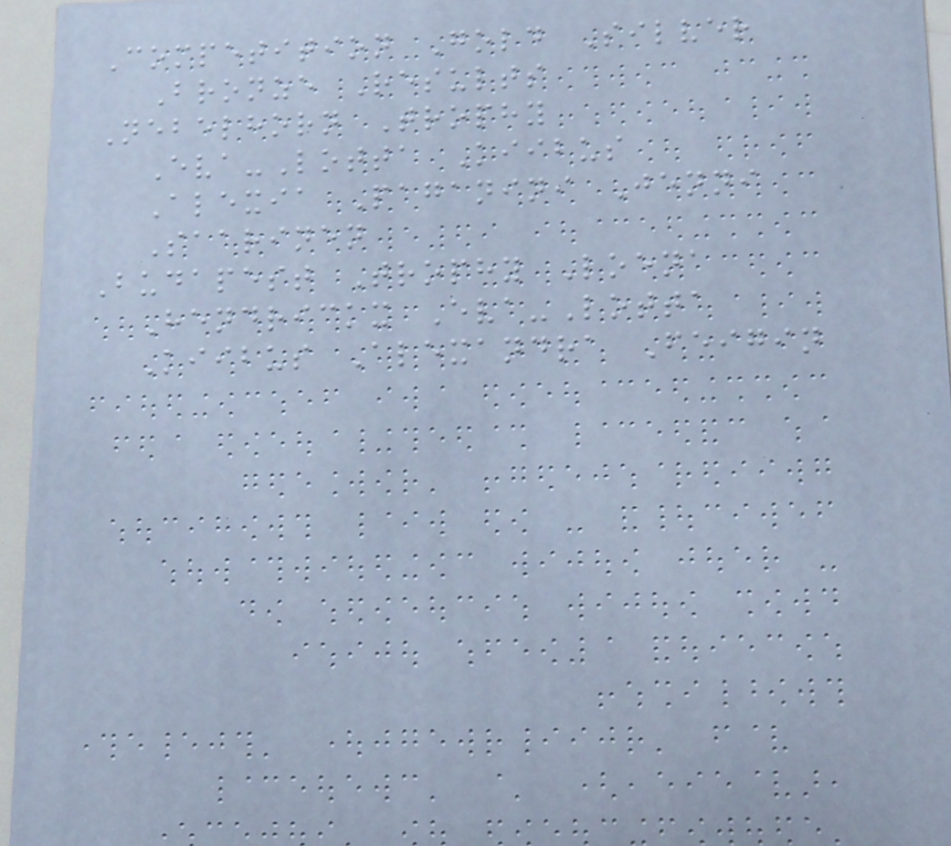Competition Gold Silver
Bronze Results
Nebelhorn Trophy
Eva-Lotta Kiibus
Alexia Paganini Jenni
Saarinen
Budapest Trophy Loena
Hendrickx Eva-Lotta
Kiibus Alexandra Feigin
